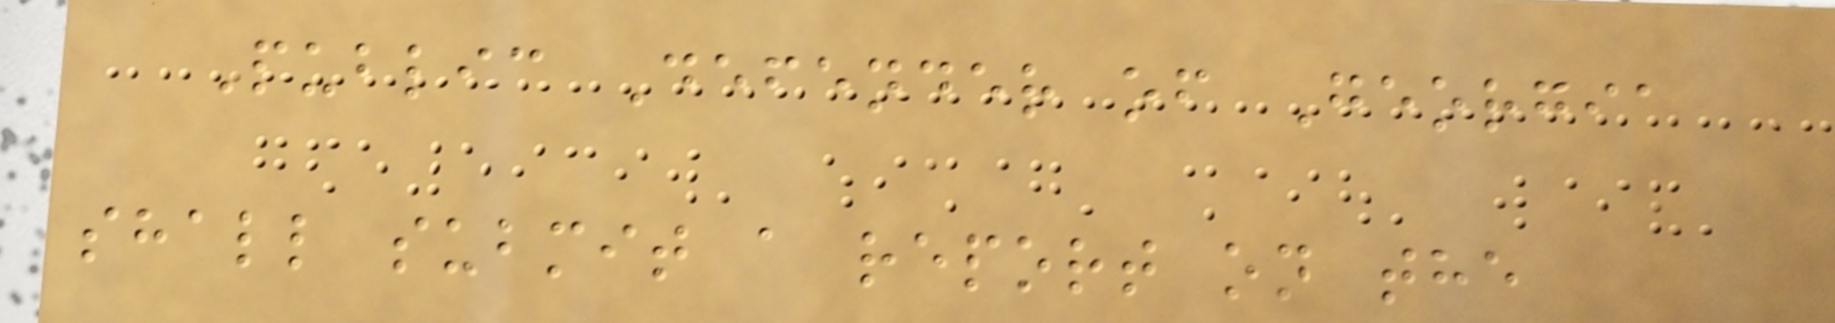Public Defender of Georgia
shall submit a report on the
